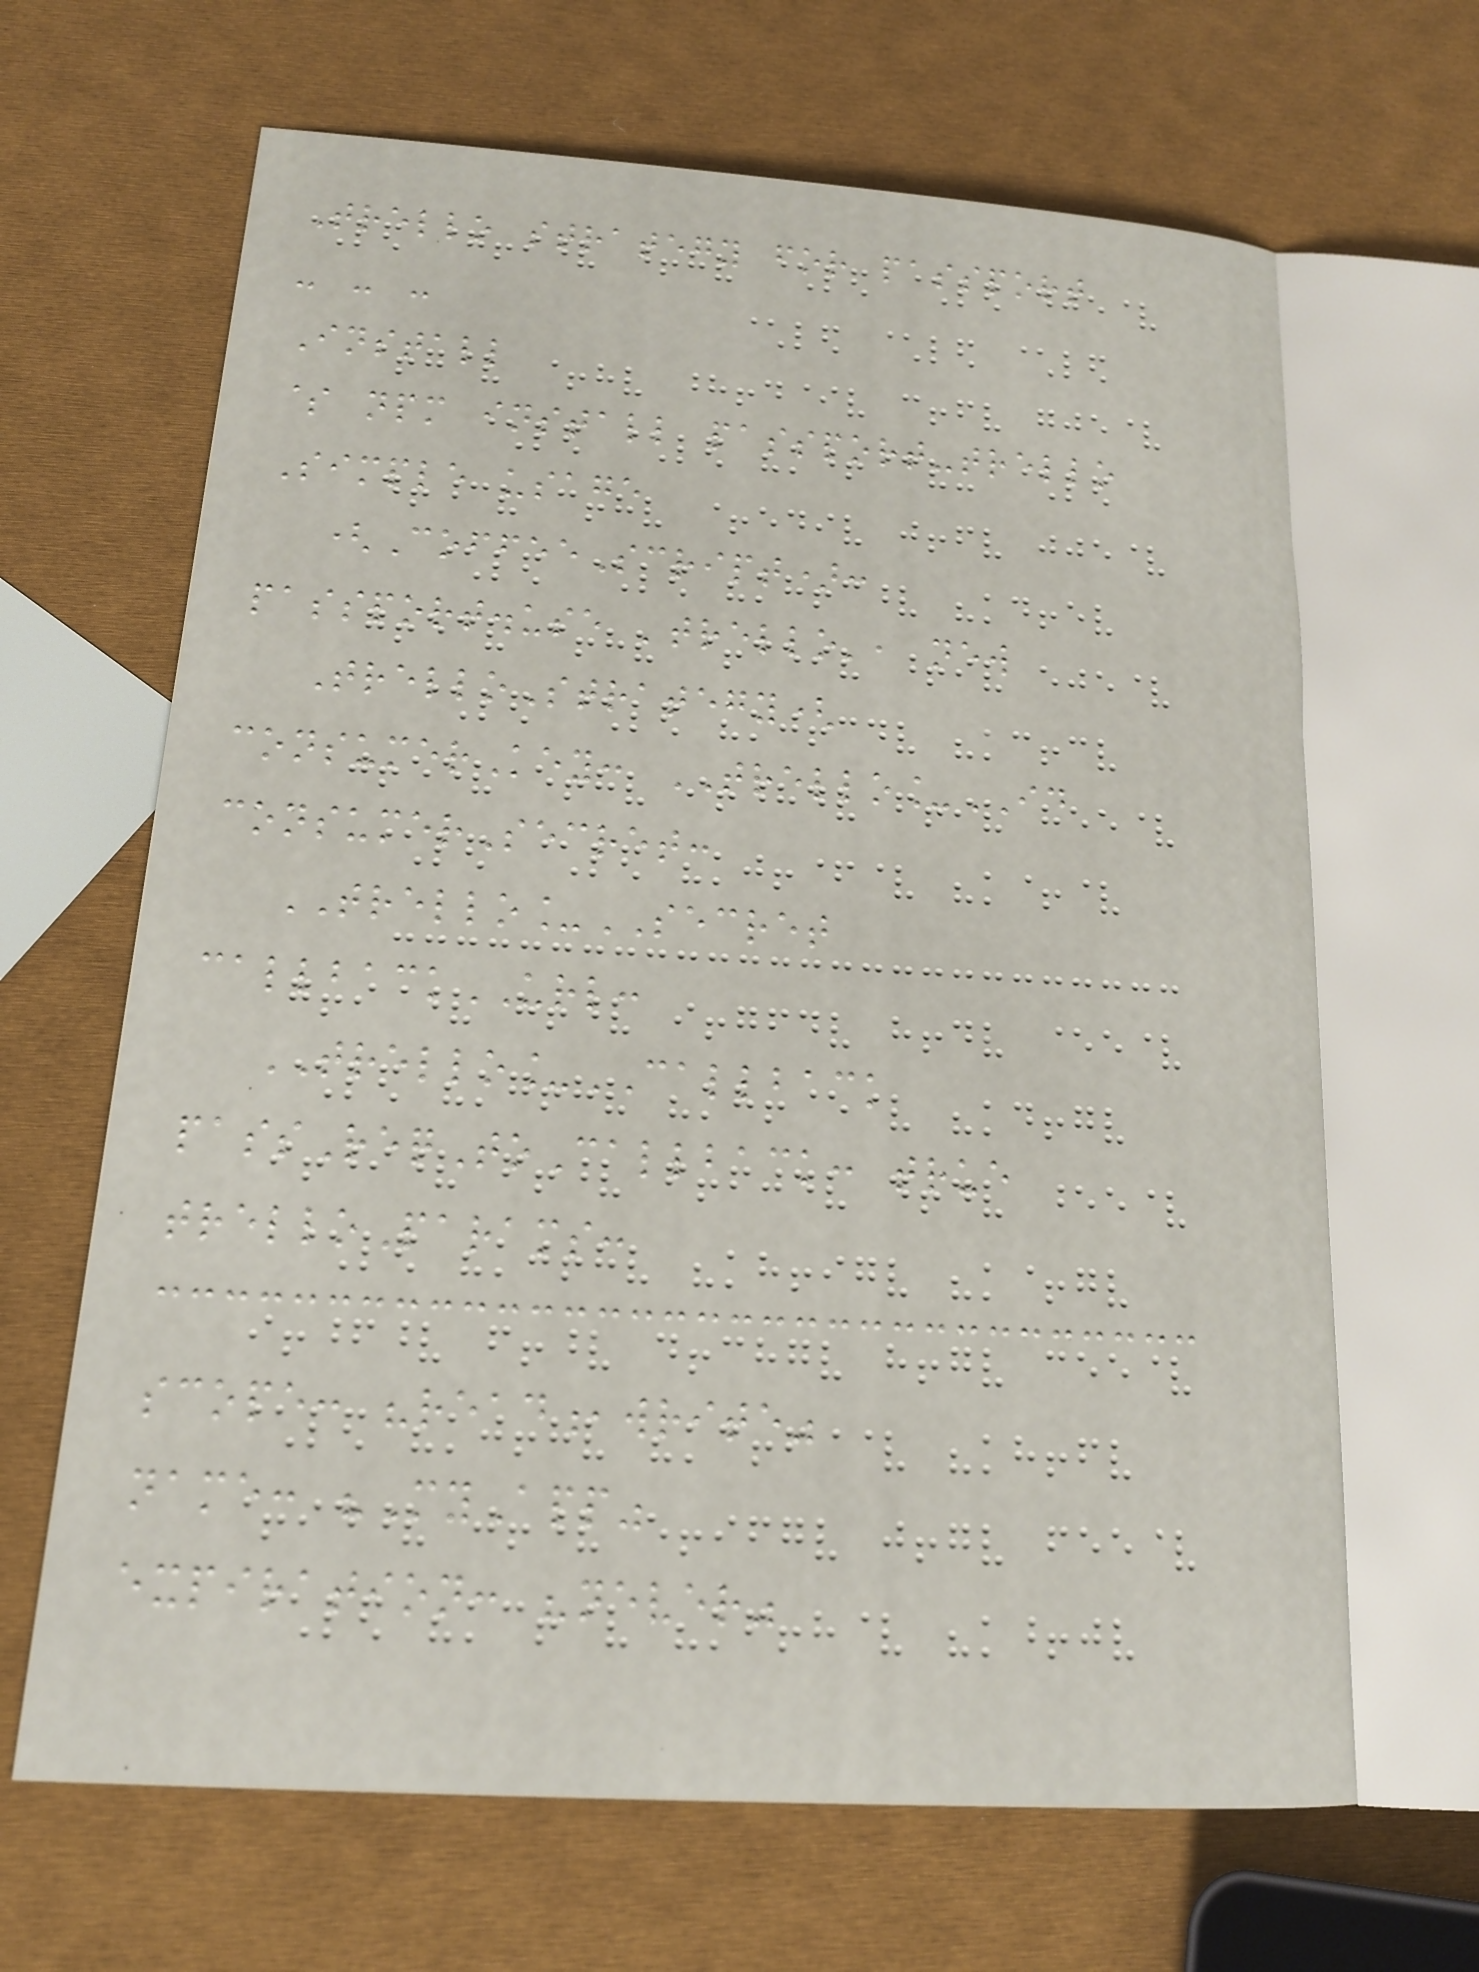Trello strategy for passport
- - -
Install
$ npm install passport-trello
Simple usage
(CoffeeScript):
passport.use 'trello', new
TrelloStrategy(
consumerKey: TRELLO_ID
consumerSecret:
TRELLO_SECRET
callbackURL:
TRELLO_CALLBACK
passReqToCallback: true
trelloParams:
scope: "read,write"
name: "MyApp"
expiration: "never"
